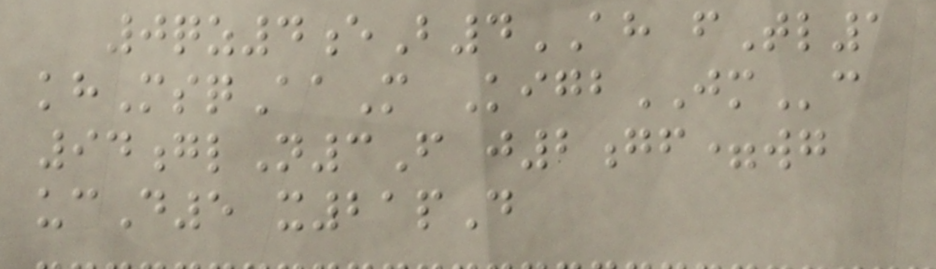0qz4eB4AH fTl1
khMsqAaM KigbJMc
94glN3F j2gf=wg
ucD5 x21pD
